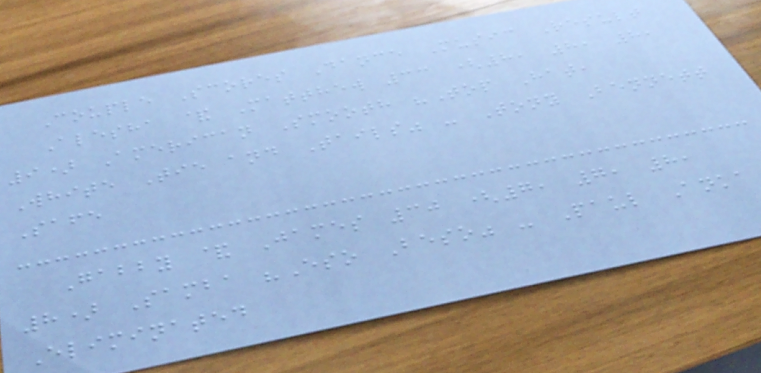Couple Scores Dance Music Result
Alesha & Matthew 33 (8, 8, 8,
9) American Smooth "Top Hat,
White Tie and Tails" - Tony Bennett
Safe
Gabby & James 30 (7, 7, 8,
8) Samba "Eso Beso" - Paul Anka
Eliminated
